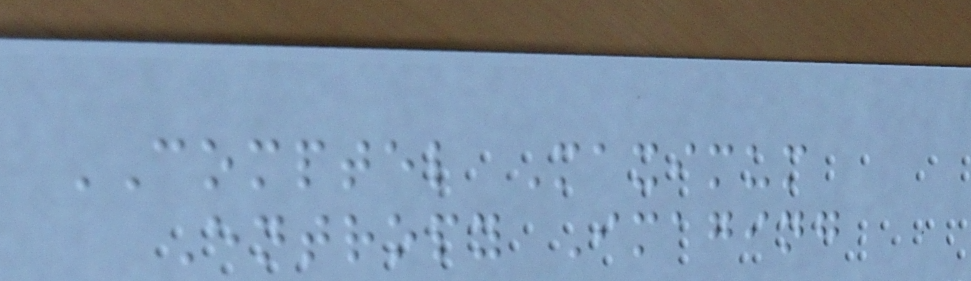COMPTEL Maximum
Entropy Imaging
